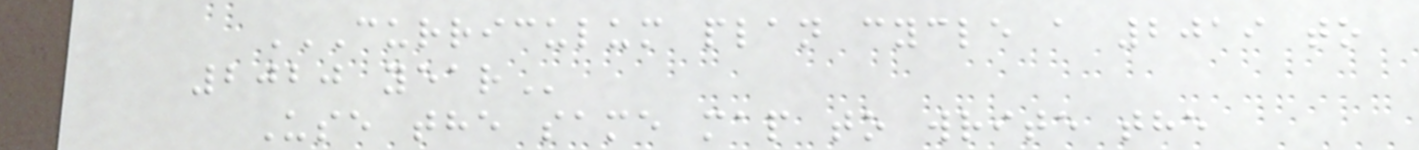CURRICULUM PLAN CYCLE A 2019 TO
2020 YEAR
Use the same map to write the
